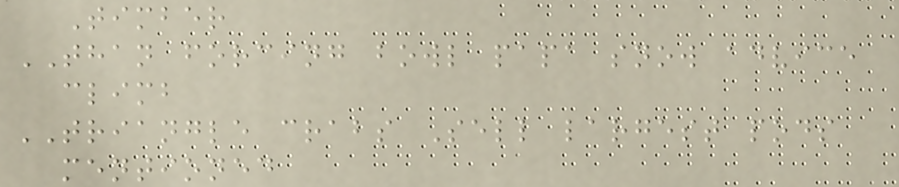Timber
THAN forcing bowl papa snow advice
climb
TRIANGLE crabs Sell largest pods
mentioned
